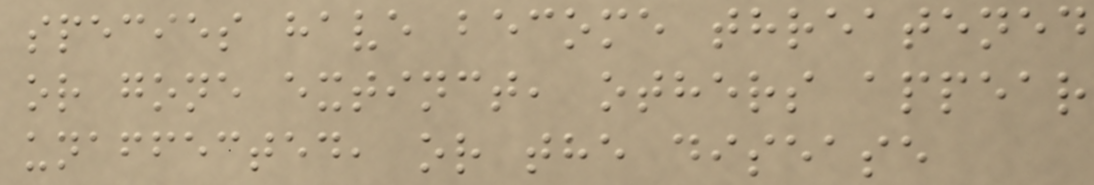species have become threatened
or gone extinct, others appear
unaffected, or the disease
